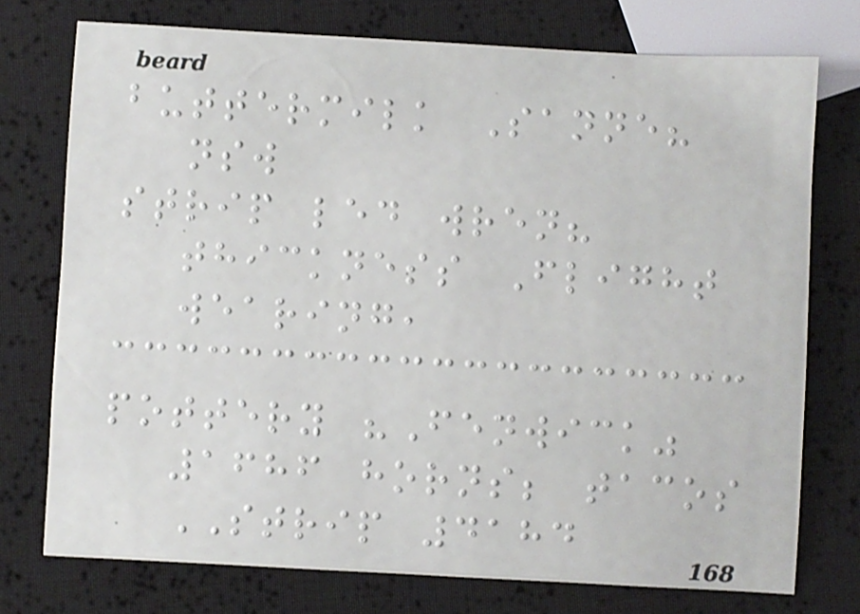buttermilk Sanne?
nsw
strip led wren?
thickness Flight
wearing,
pottery "Fenwick"
1686 horns; tacos
STRIP 4184
